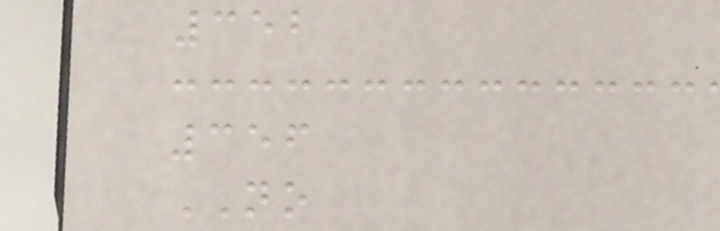352
356
NO
